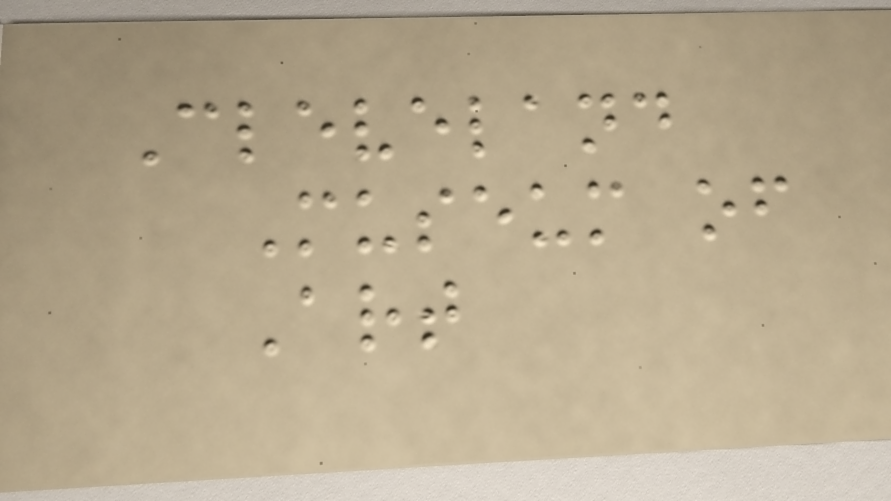Cleveland
Museum of
Art
